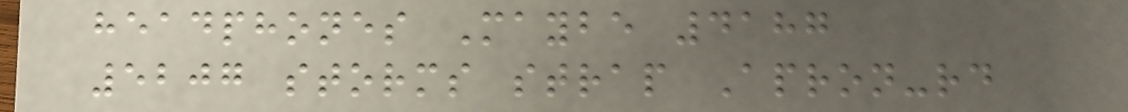headphones Maybe 4187
5207 storms strap Apron-rd
